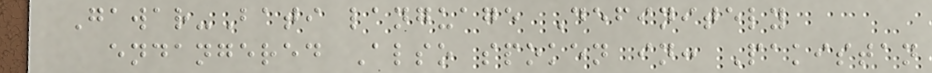Gawar-Bati language Definitely
endangered Also spoken in: Pakistan
